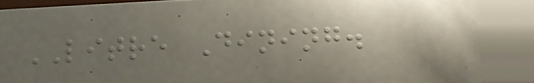LITRE Dining.
